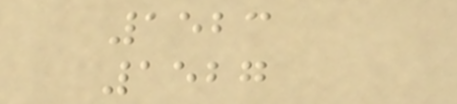1523
1527
